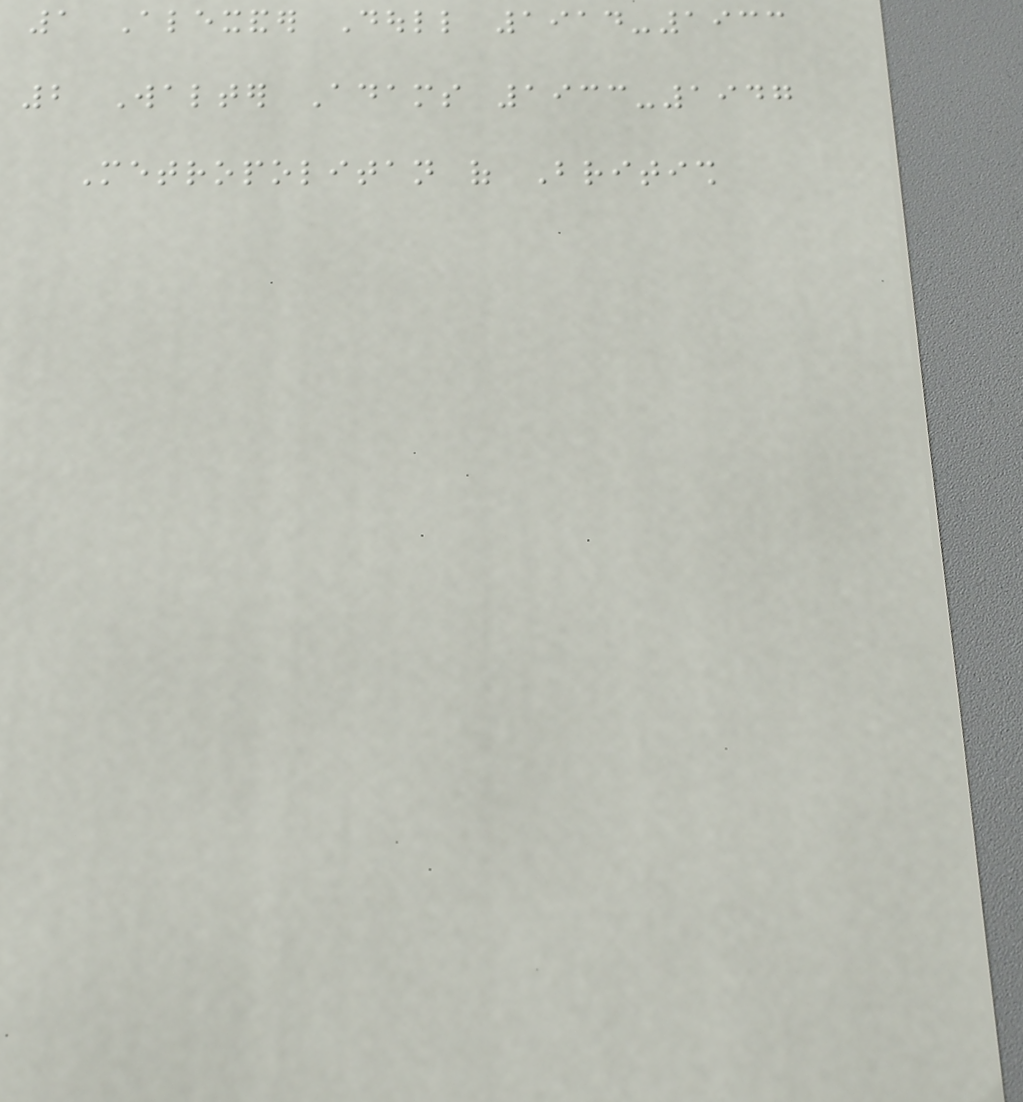1 Alexander Doull 1914-1933
2 Walter Adams 1933-1947
Metropolitan of British
